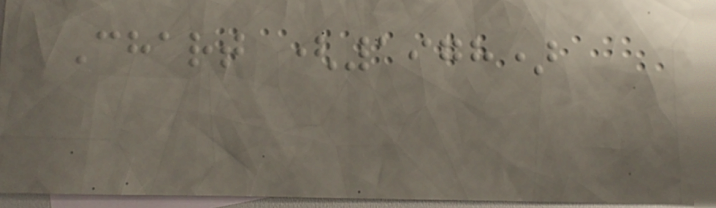Chart (1978)
